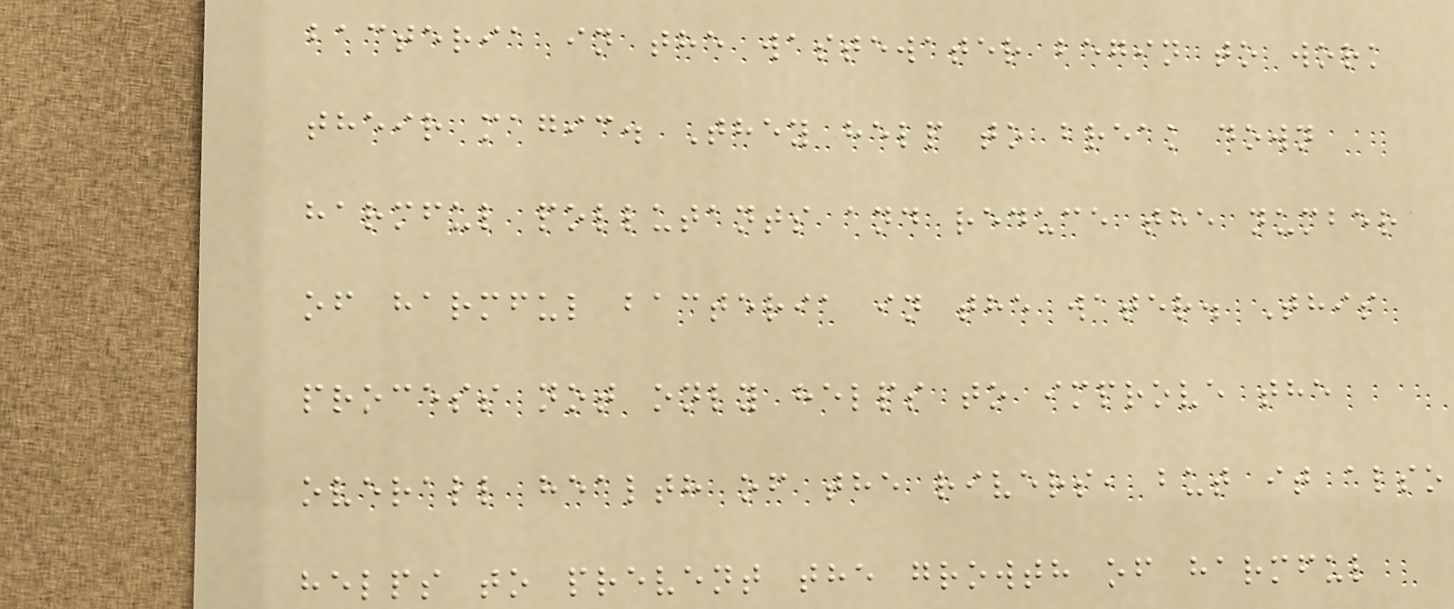bacteria in the wastewater begin to work
their magic. They help to break down
harmful pollutants and reduce the number
of harmful bacteria in the water. This
process not only helps to improve the
overall health of the rivers, but it also
helps to prevent the growth of harmful
